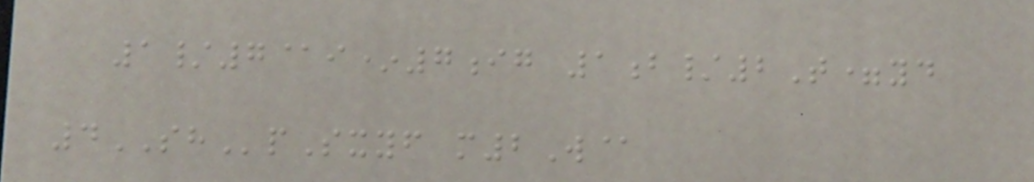1/7@i*7ig 1b/2T=yd
4SHpSxyf m2W@
